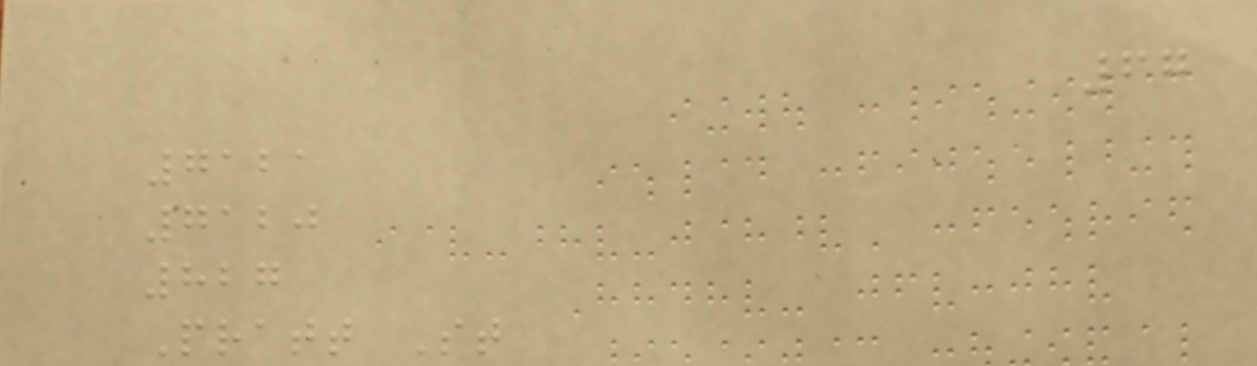67
7121
7120
827
Pratt St
